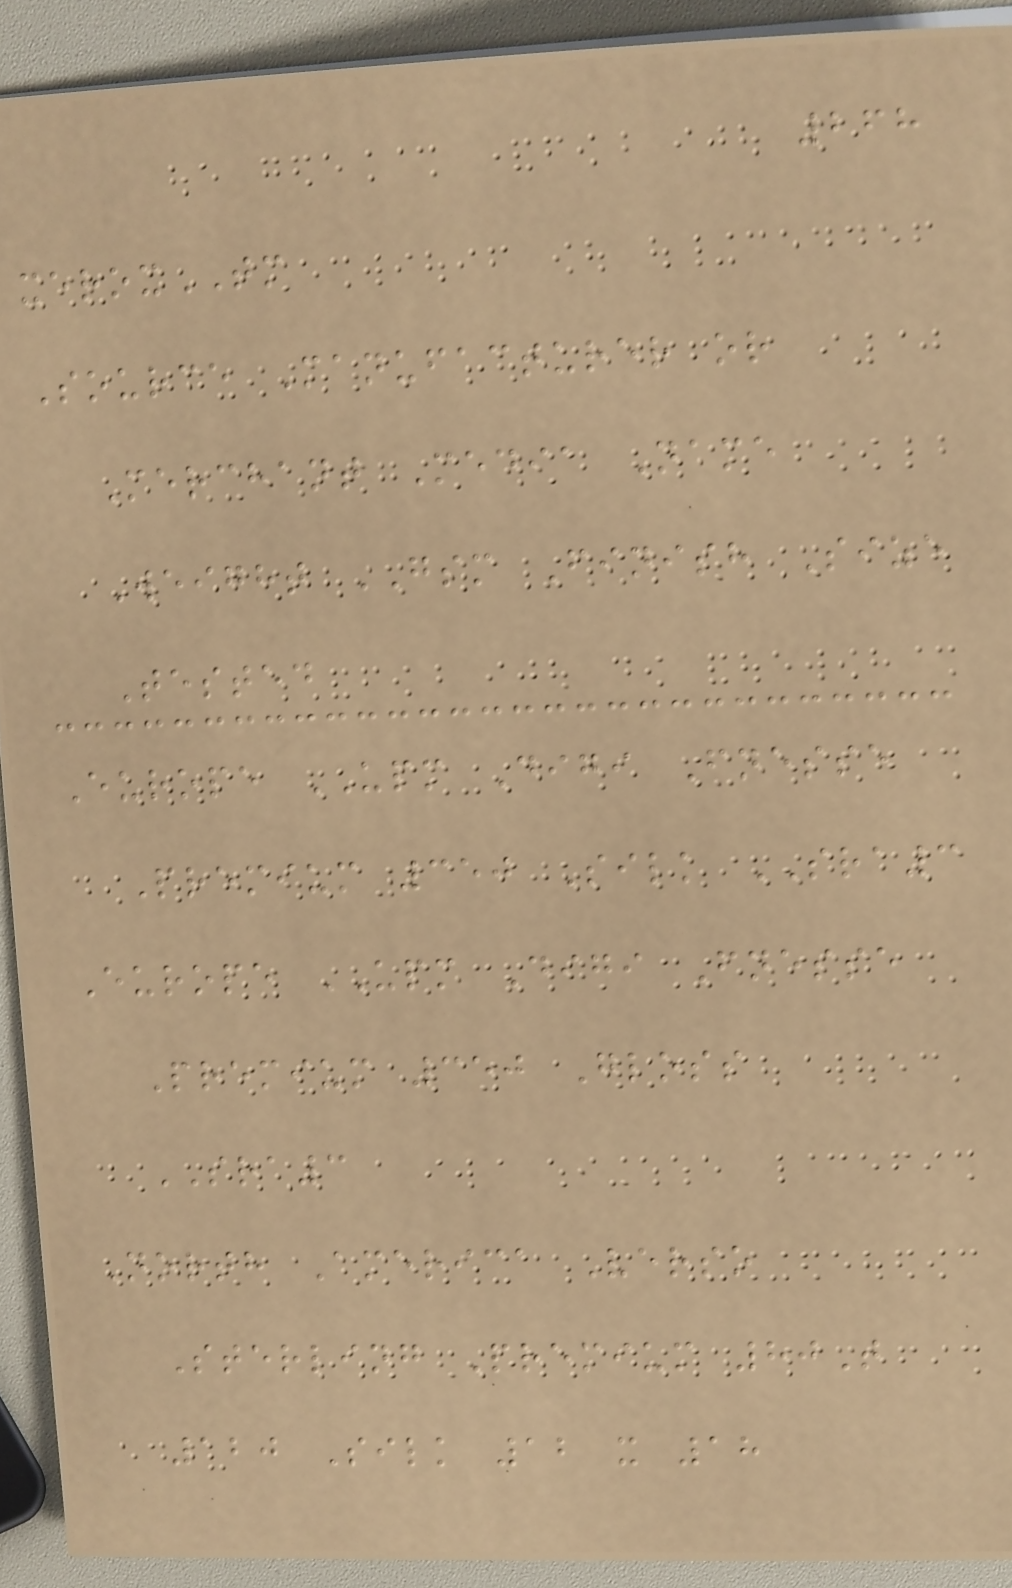268
xeroxTM
Source Manufacturer or
Merchant Media Name
Weight GSM Finish Size
Tested
Europe UPM Digi Fnesse
Premium 350 Silk SRA3
Europe UPM Digi Fnesse
Premium 350 Gloss
SRA3
North America Verso
Sterling Premium 80T
120 Silk 12 x 18
